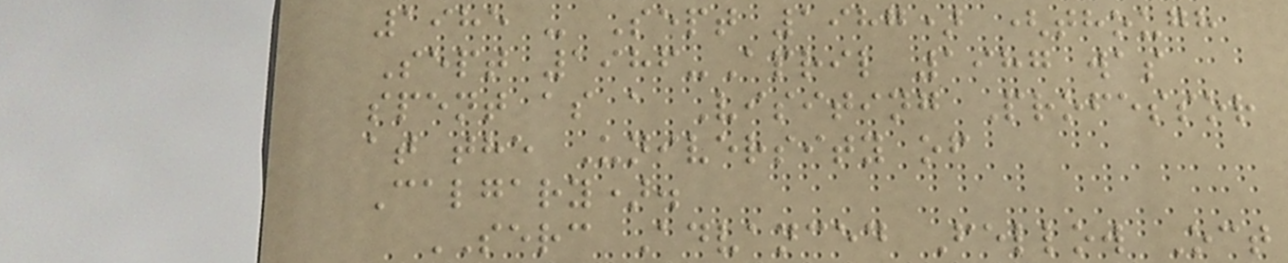1985 - Sept 1987) (though
Sept 1986-April 1987 was
spent as a Visiting Professor
at the University of
Calgary).
SERC Advanced Fellow Oct
